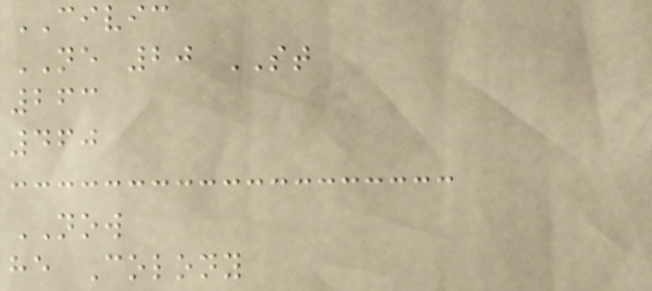CIVIC
NE 20 ST
263
460
NOW
he Colony
